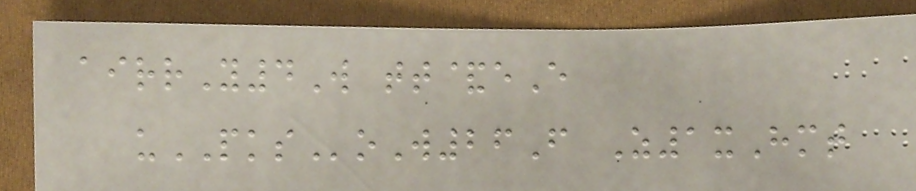airrY4W tt&eE
uPKSoW26F Z1xHmt
